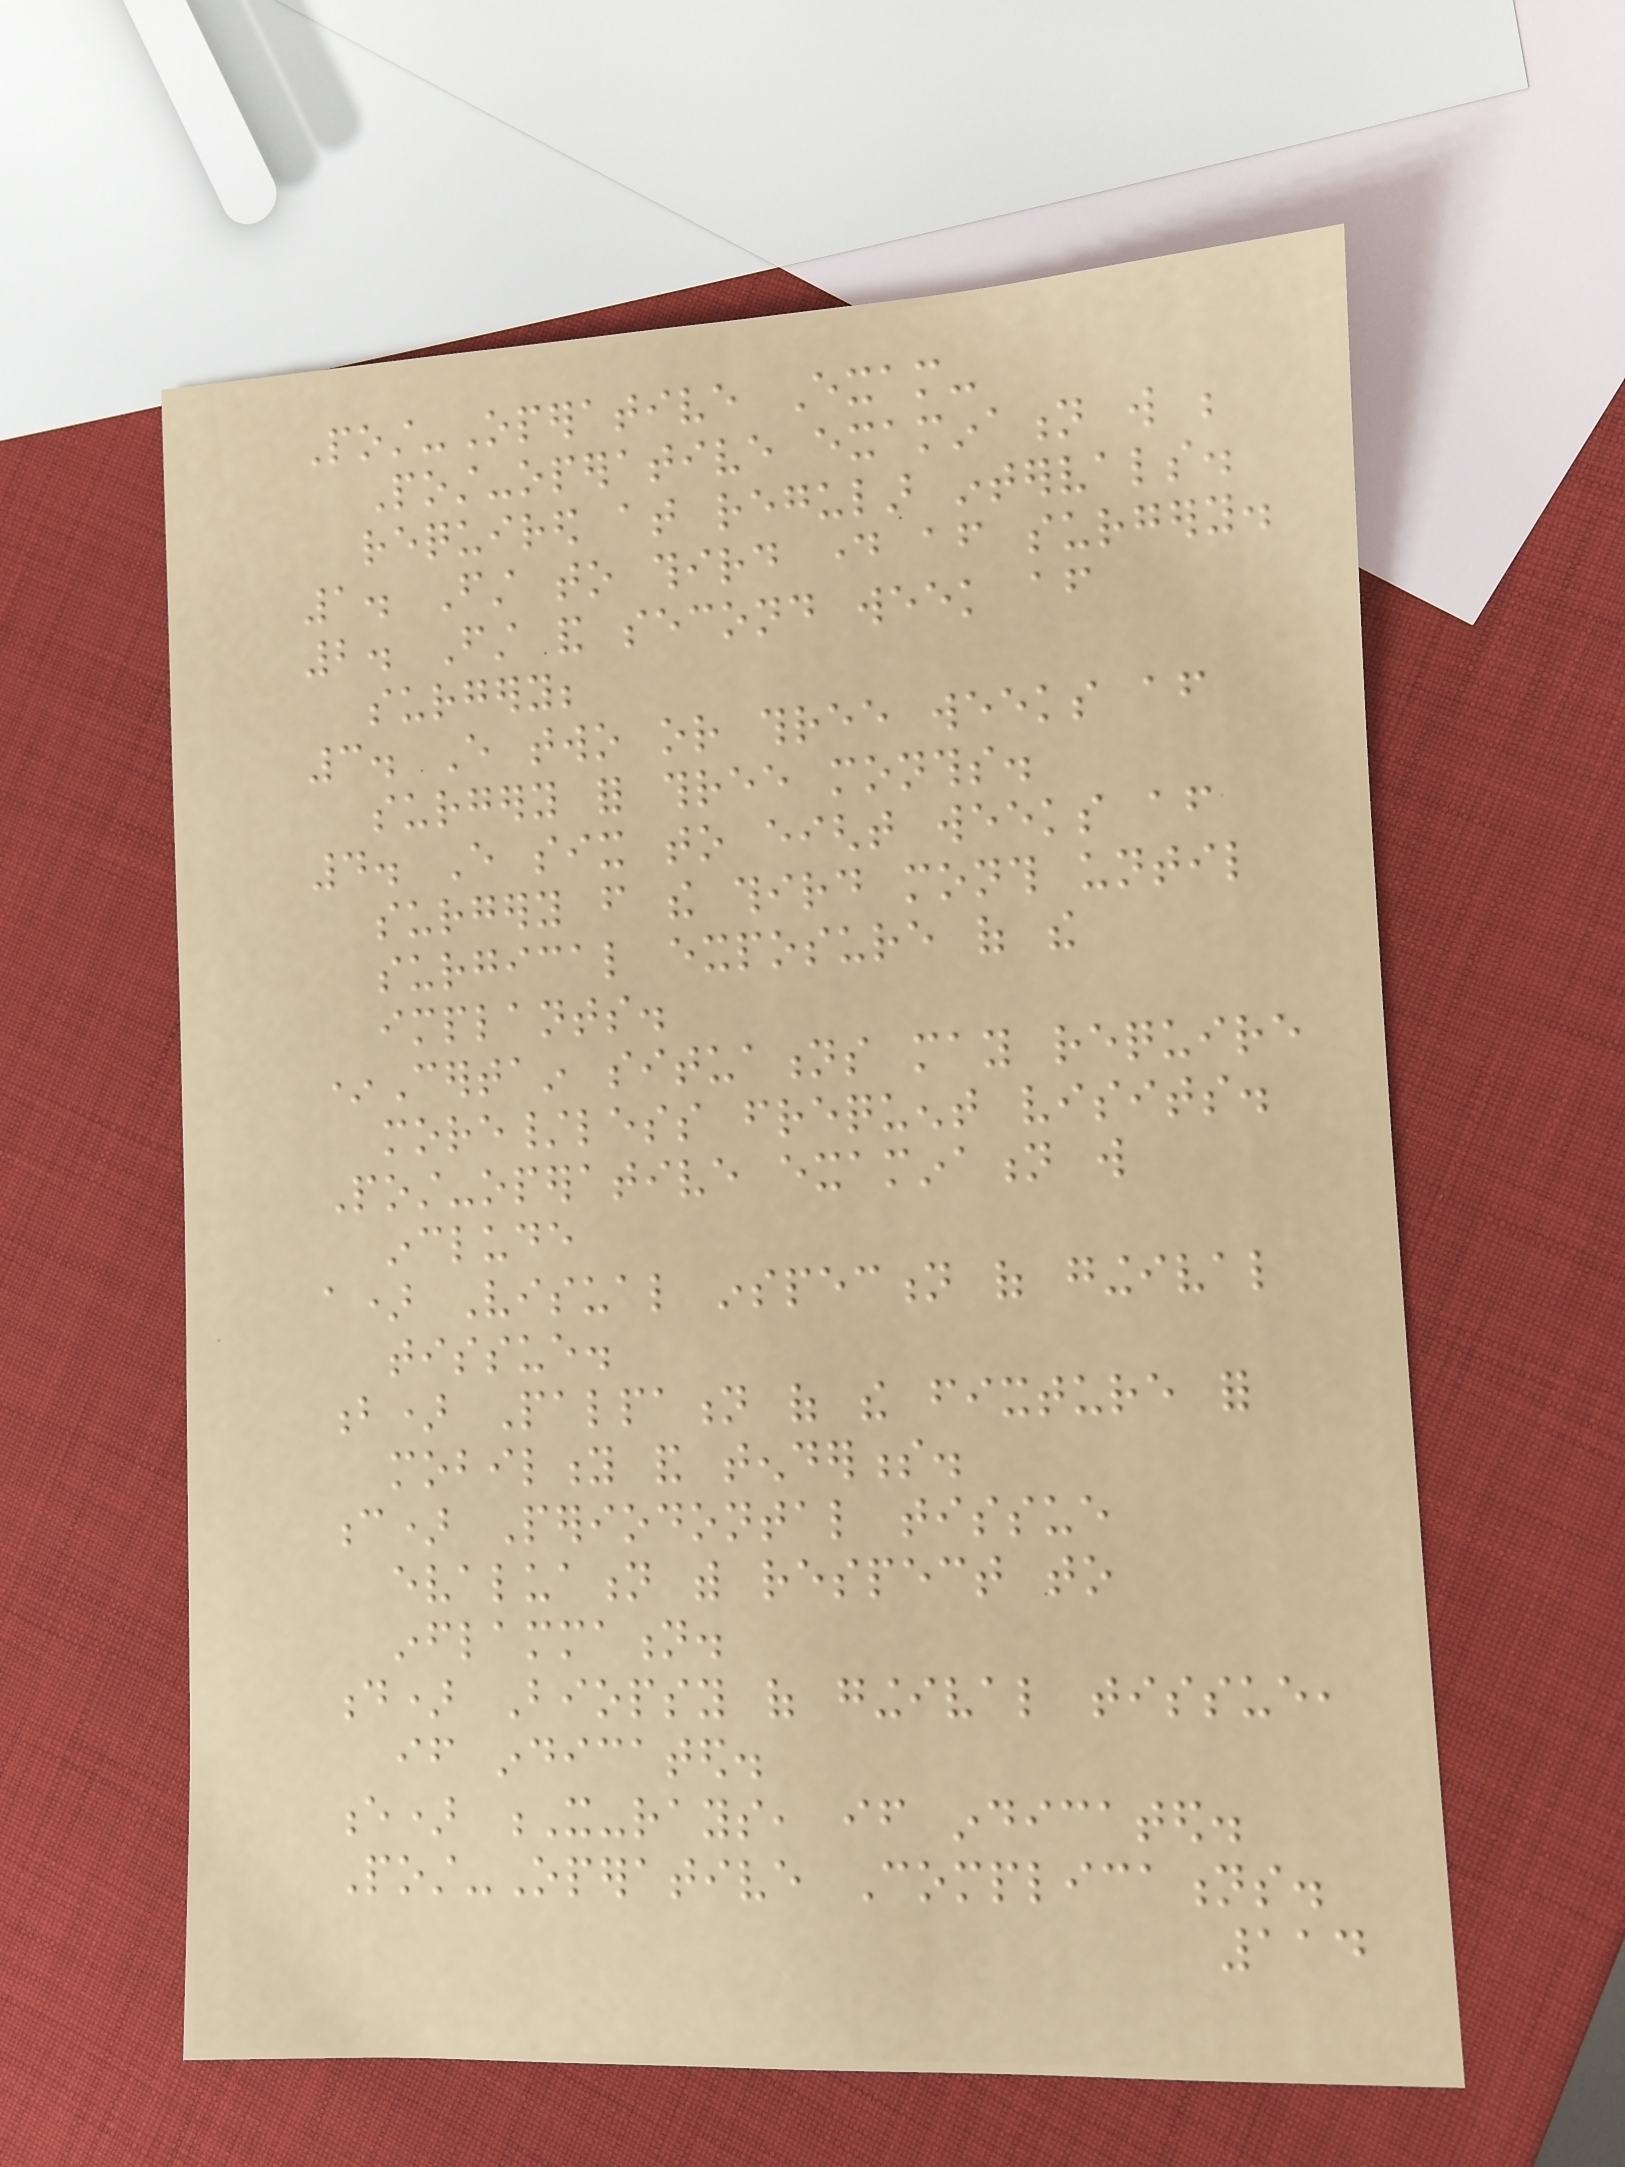Post-Operative Exam-
Post-operative examination will be
required at regular intervals.
1. First to third day after surgery.
2. First and second week after
surgery;
3. Every two or three weeks after
surgery for three months.
4. Every six to eight weeks after
surgery from the third month until
surgical exposure of the
implants.
*Certain situations may require
more/less frequent visits.
Post-operative examination will
include
a) Visual inspection of gingival
tissue.
b) Palpation of the fixture for
mobility and tenderness.
c) Periodontal tissue
evaluation with respect to
inflammation.
d) Biopsy of gingival tissue,
if indicated.
e) X-rays, if indicated.
Post-Operative Complications.
114
